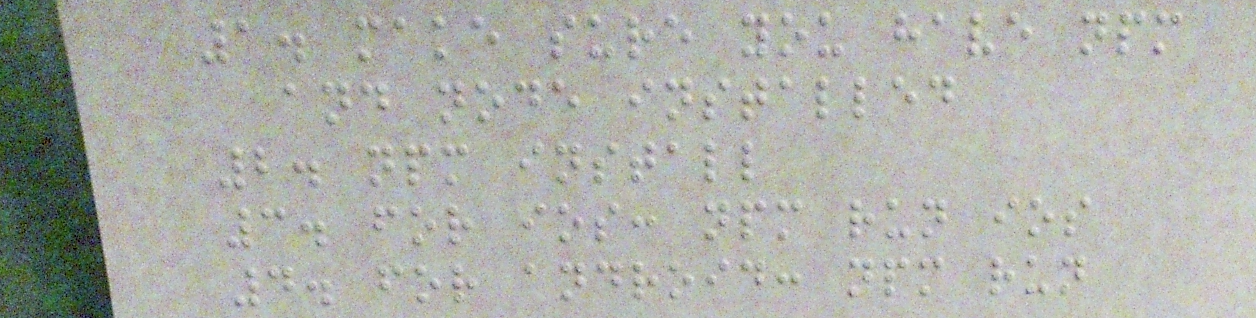1. make sure you have npm
and node installed
2. npm install
3. for ios: npm run ios
4. for android: npm run
